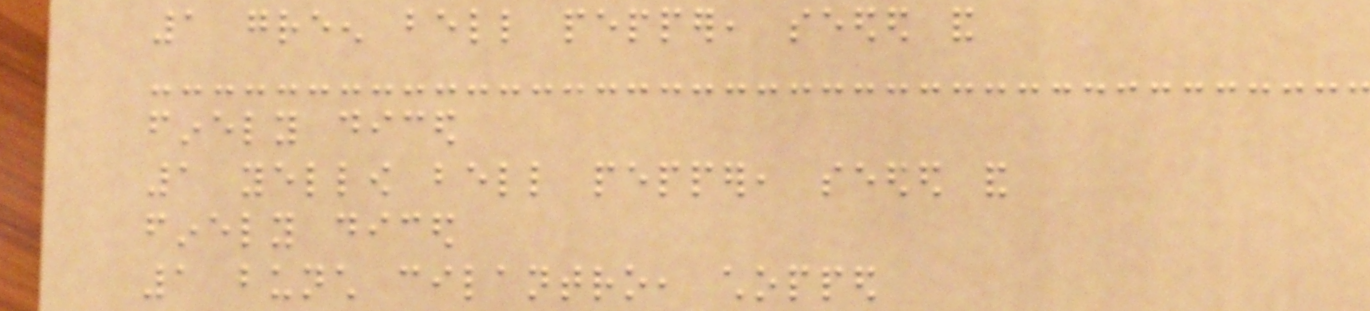1 green bell pepper, seeded and
finely diced
1 yellow bell pepper, seeded and
finely diced
1 bunch cilantro, chopped
